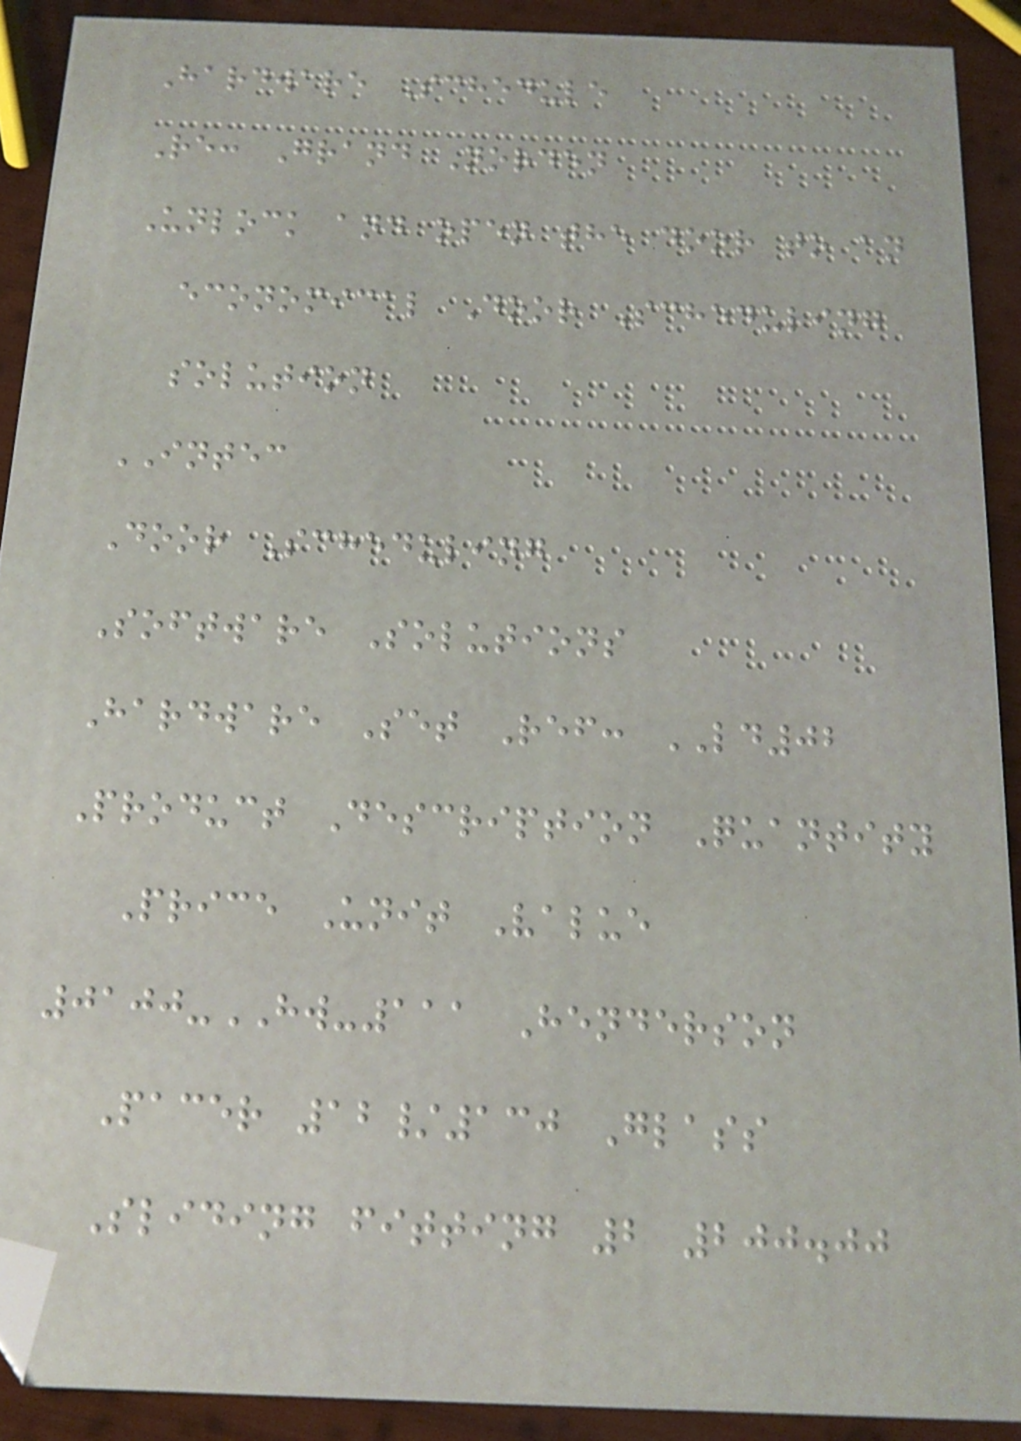Hardware Schedule
Re: Grand Norden
Unlock and open the door to an
economical Door Scheduling
solution
INTEC
Door Scheduling
Software Solutions
Hardware Set Ref: LD02
Product Description Quantity
Price Unit Value
0100-HW-111 Henderson
Pacer 12/130 Glass
Sliding fitting 2 200.00
